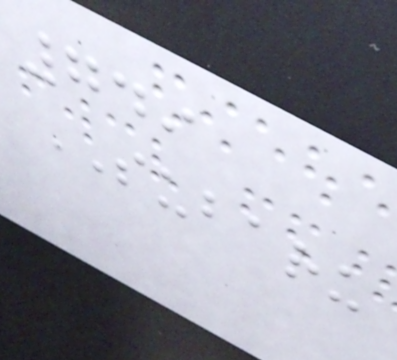749
SUBARU
